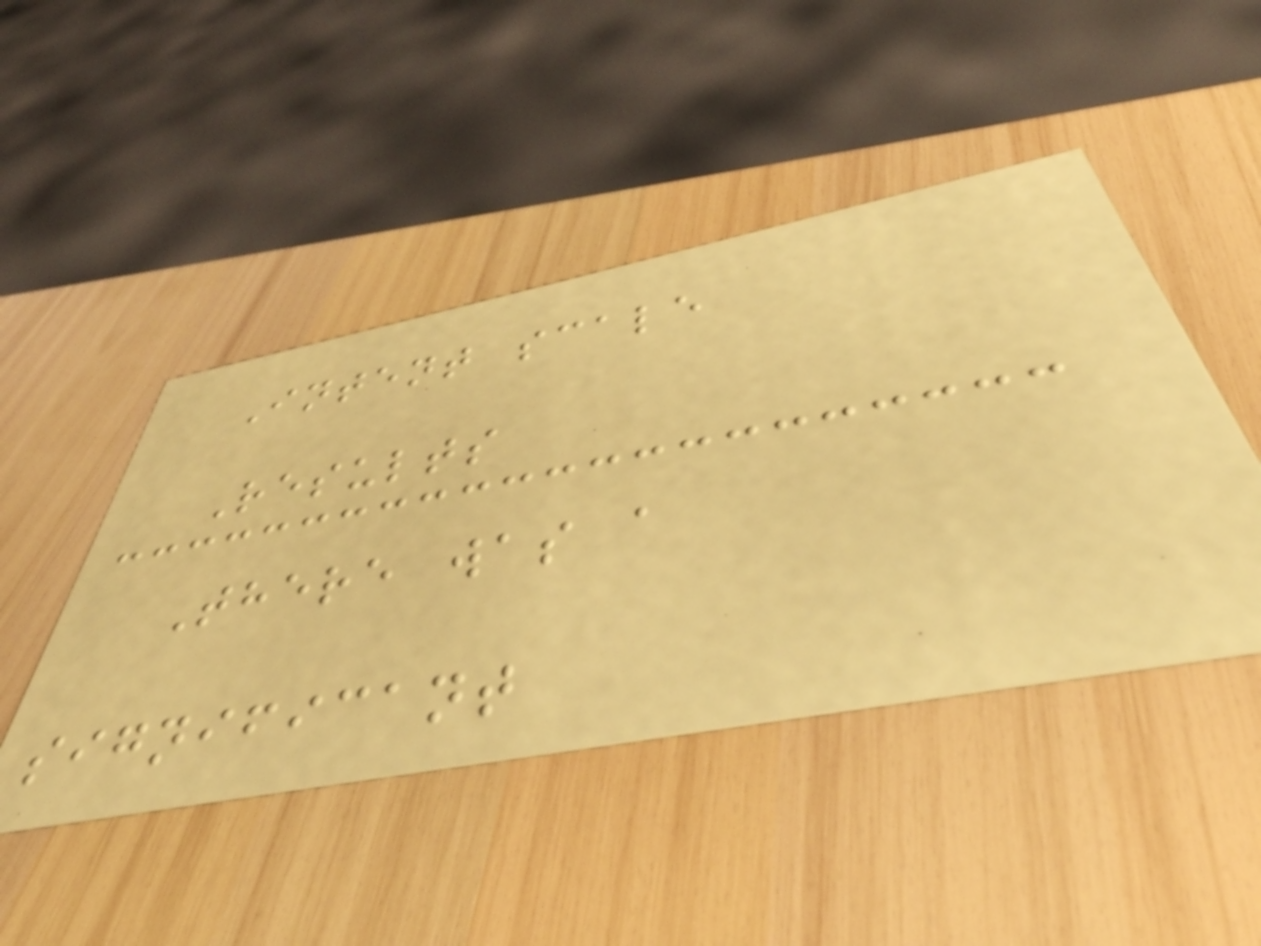Intent scale
Results
There was a
significant
